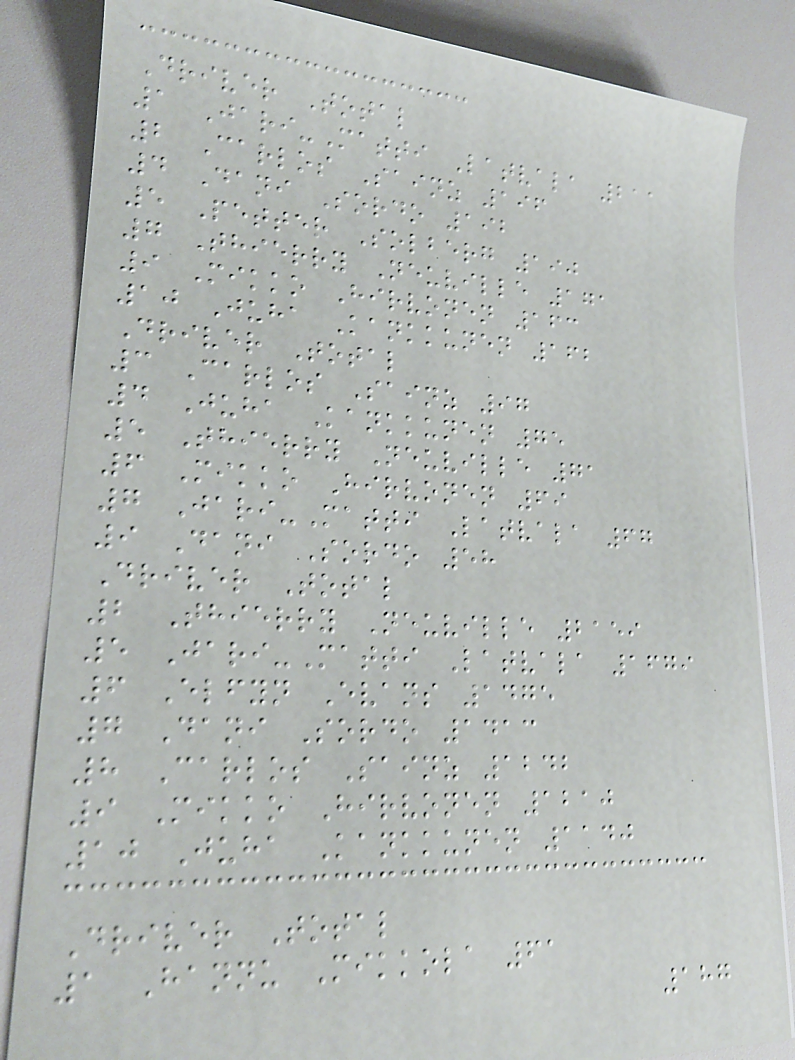Driver Total
1 Jari-Matti Latvala 211
2 Carlos Sainz 196
4 Dani Sordo 192
5 Petter Solberg 190
7 Thierry Neuville 171
9 Mikko Hirvonen 163
10 Juha Kankkunen 162
Driver Total
3 Carlos Sainz 97
4 Juha Kankkunen 75
5 Thierry Neuville 71
6 Mikko Hirvonen 69
7 Jari-Matti Latvala 67
9 Dani Sordo 58
Driver Total
2 Thierry Neuville 2159
5 Jari-Matti Latvala 1679
6 Elfyn Evans 1475
7 Dani Sordo 1413
8 Carlos Sainz 1242
9 Mikko Hirvonen 1210
10 Juha Kankkunen 1140
Driver Total
1 Hannu Mikkola 61
187
